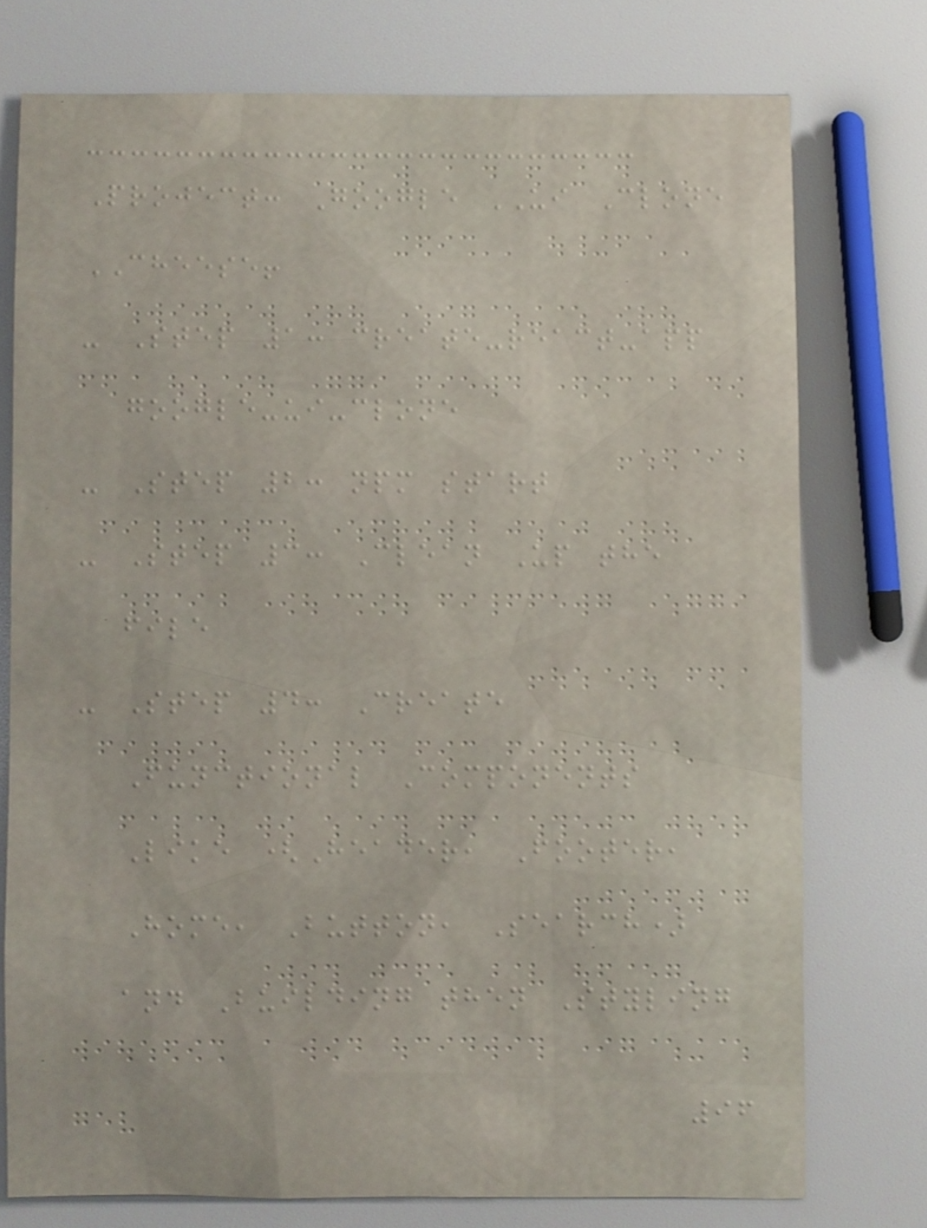Project: Google UI Clone
CHEESE!
- Step 1: create-react-app
google-ui-clone
- Step 2: npm start
- Step 3: Clean Up the
file
- Step 4: Create
Functional Components
Like (Header, Footer,
Home, Button, Search)
and Building then Styling
96
